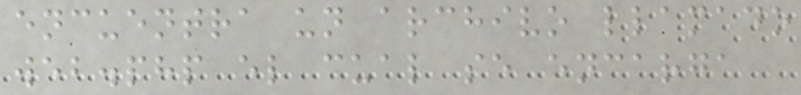encuentra un archivo llamado
web.php el cual se encarga
